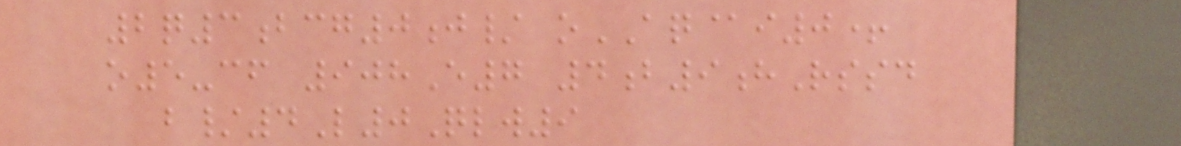2q3bcg0j/ oAQ@i0+
o5-cf 908E7 4b9hRssd
b/4L0Qlw9
